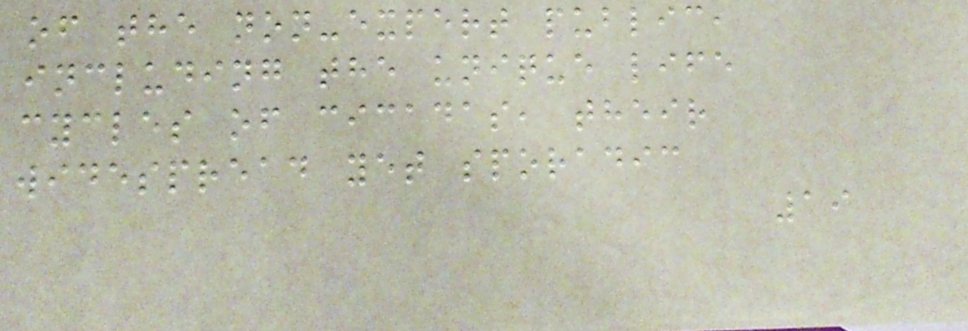of the non-expert public,
including the unique life
cycles of cicadas, their
widespread yet sporadic
19
